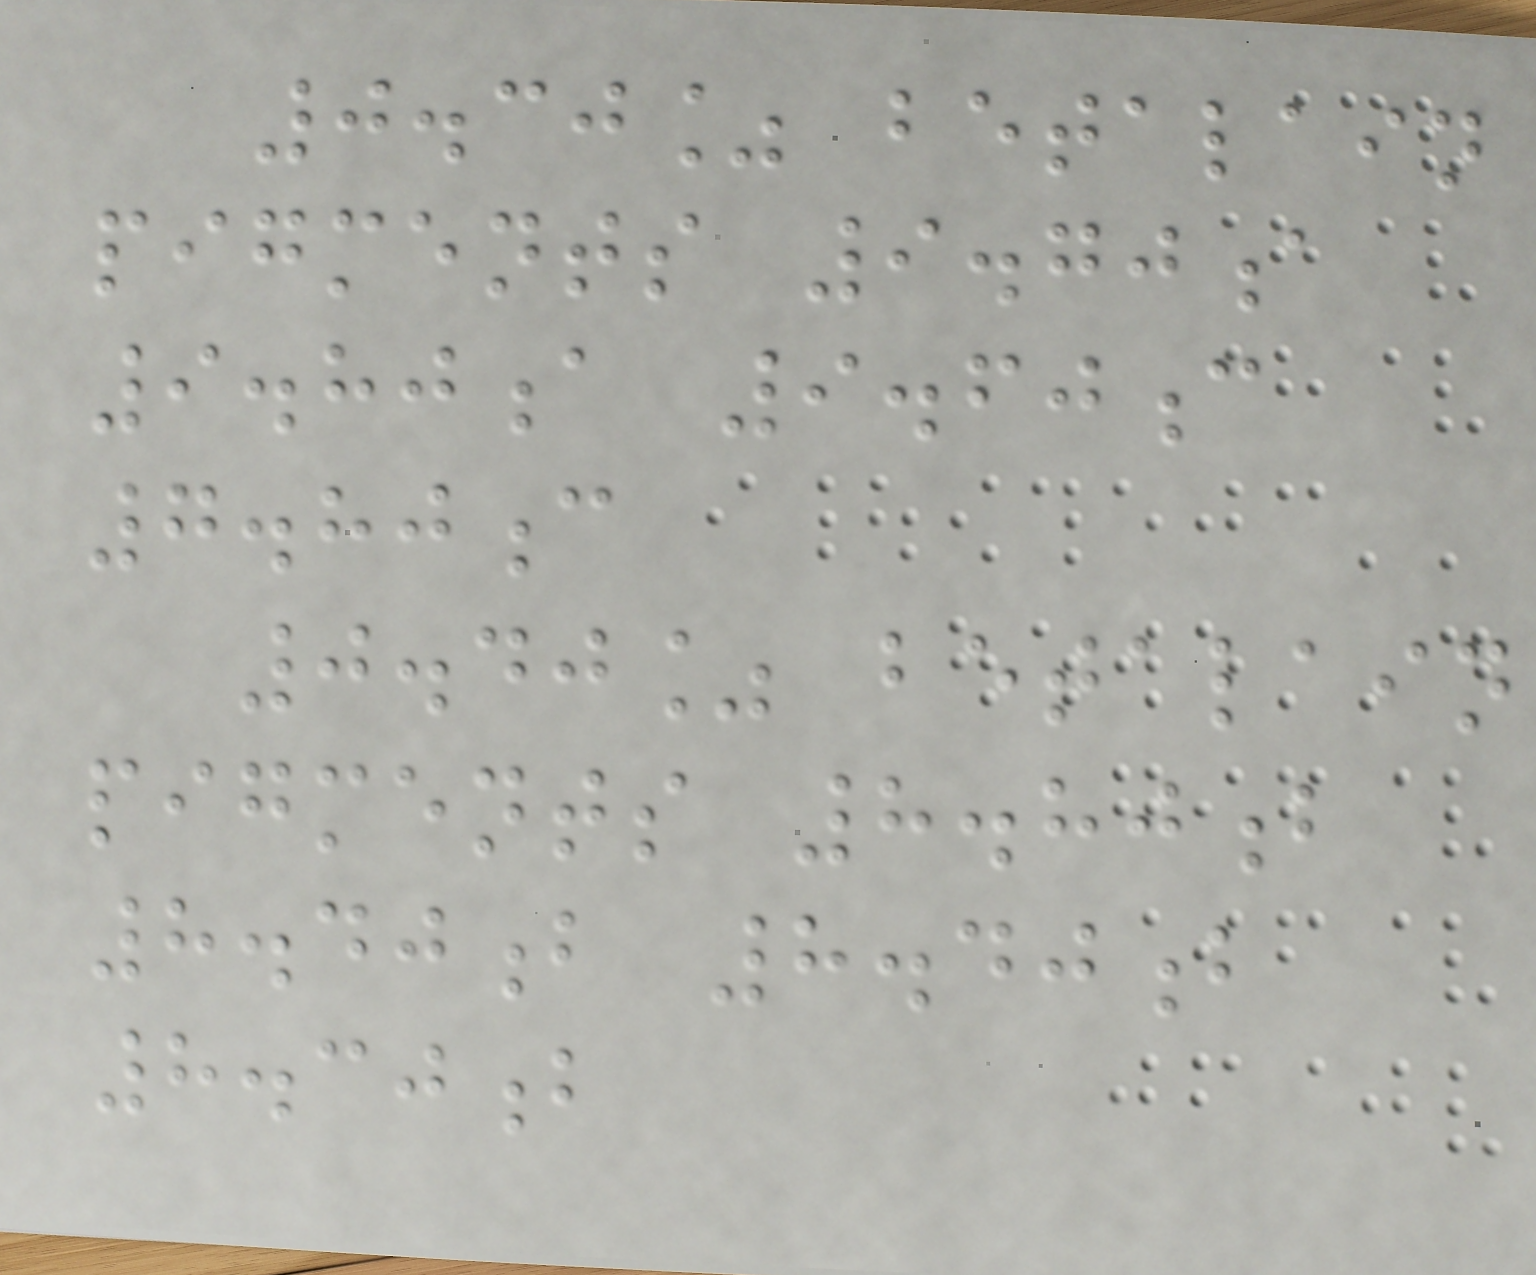0.30% betalain
pigments 9.70a
9.80a 9.60c
7.80c
0.40% betalain
pigments 8.80b
8.40b 8.40b
8.30b
